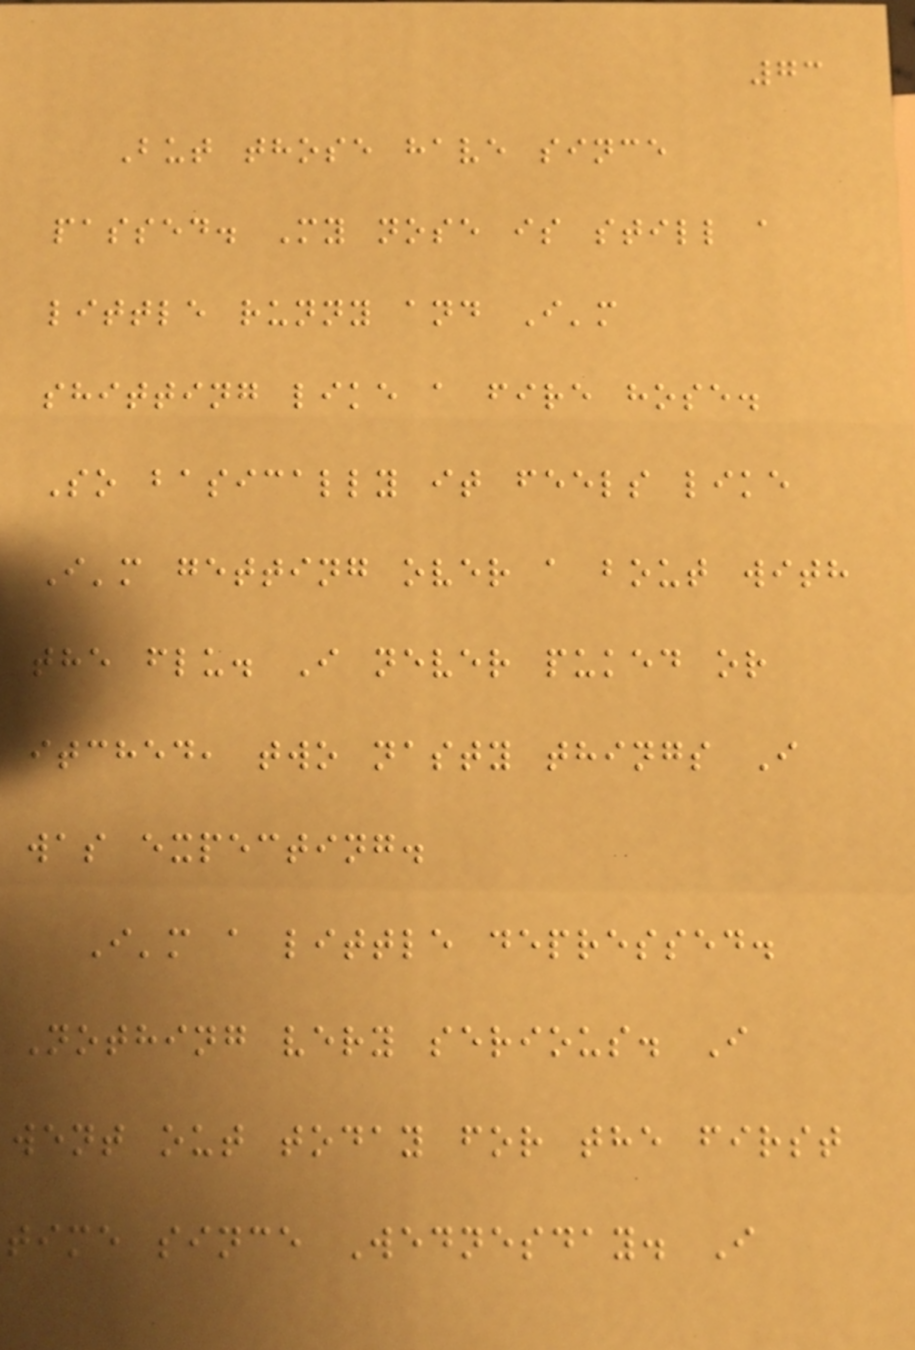73
But those have since
passed. My nose is still a
little runny and I'm
shitting like a fire hose.
So basically it feels like
I'm getting over a bout with
the flu. I never puked or
itched, two nasty things I
was expecting.
I'm a little depressed.
Nothing very serious. I
went out today for the first
time since Wednesday. I
